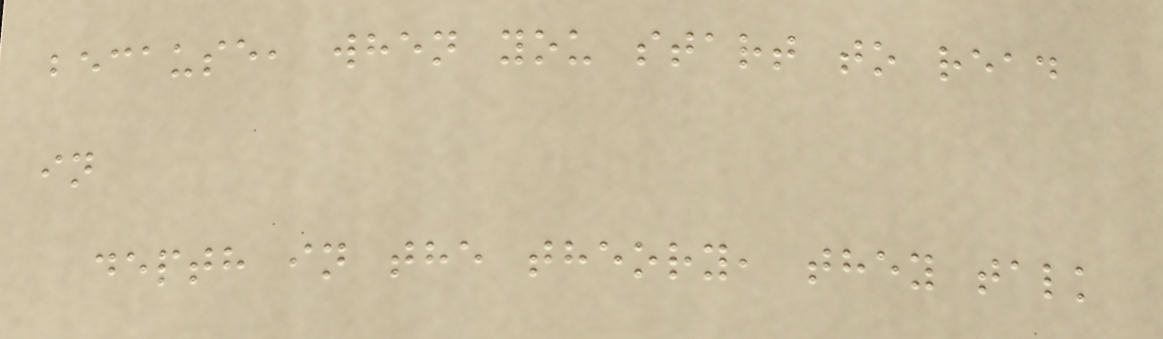because, when you start to read
in
depth in the theory, they talk
